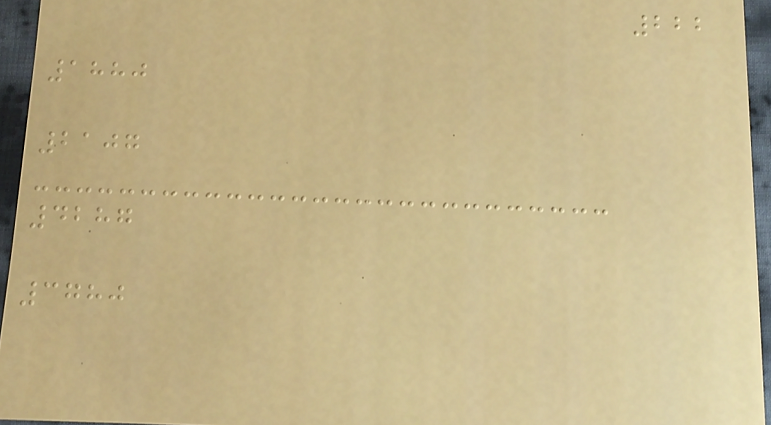222
1880
2107
4287
3780
